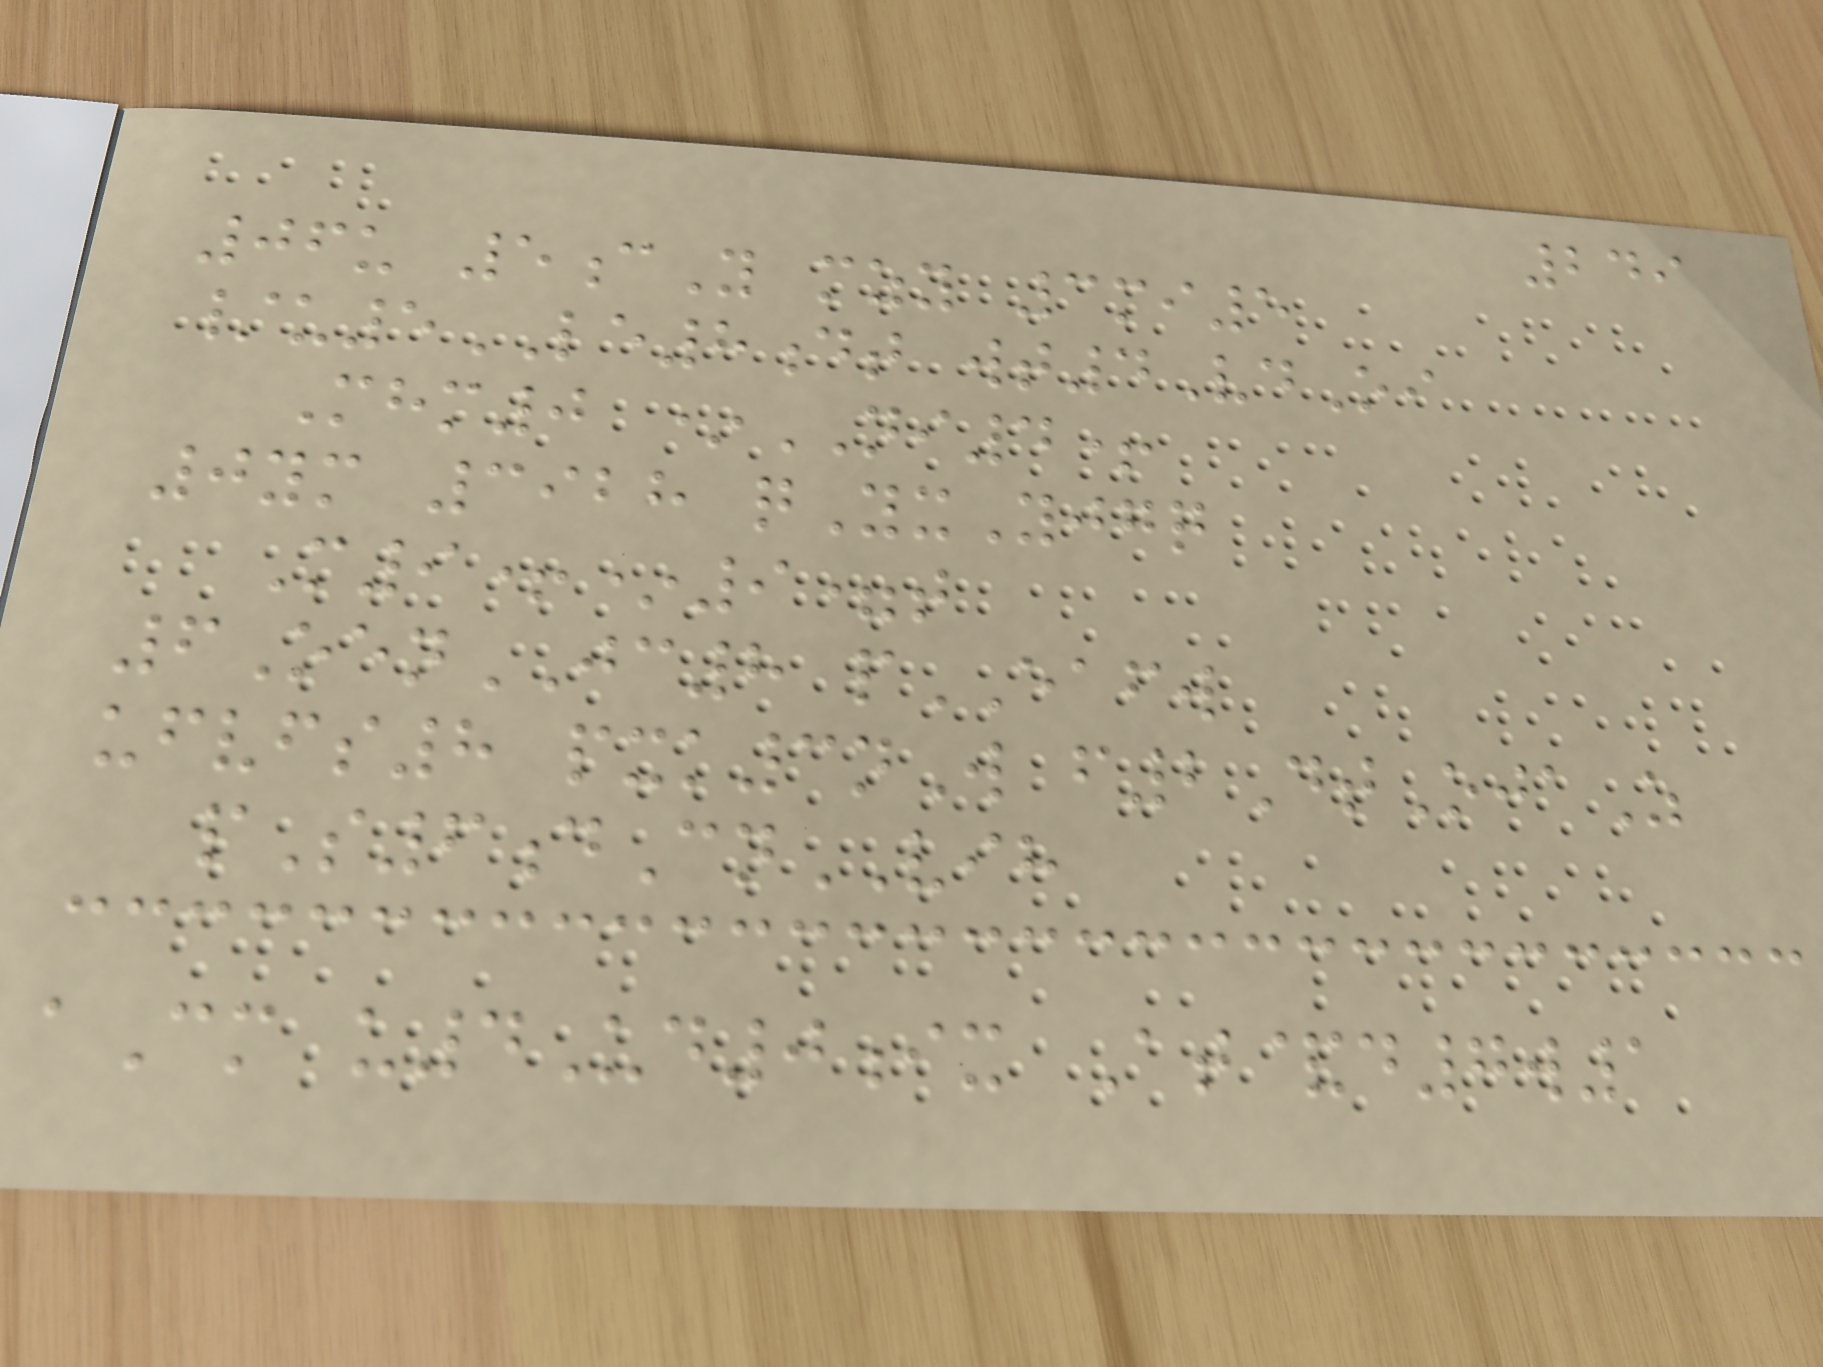249
06u 5cY mzy 3mi5
/u5LE8dt wt4VdOi
Mhm0 *NI4+
0ym 3928 qYxYjgq
M9+*9=t
6OenJC8 pEAFW
ufvfs8 pxk3nW f2DtOjaZ
pS6dCnVIH
aCm u4Ud0ix At&d7w1
